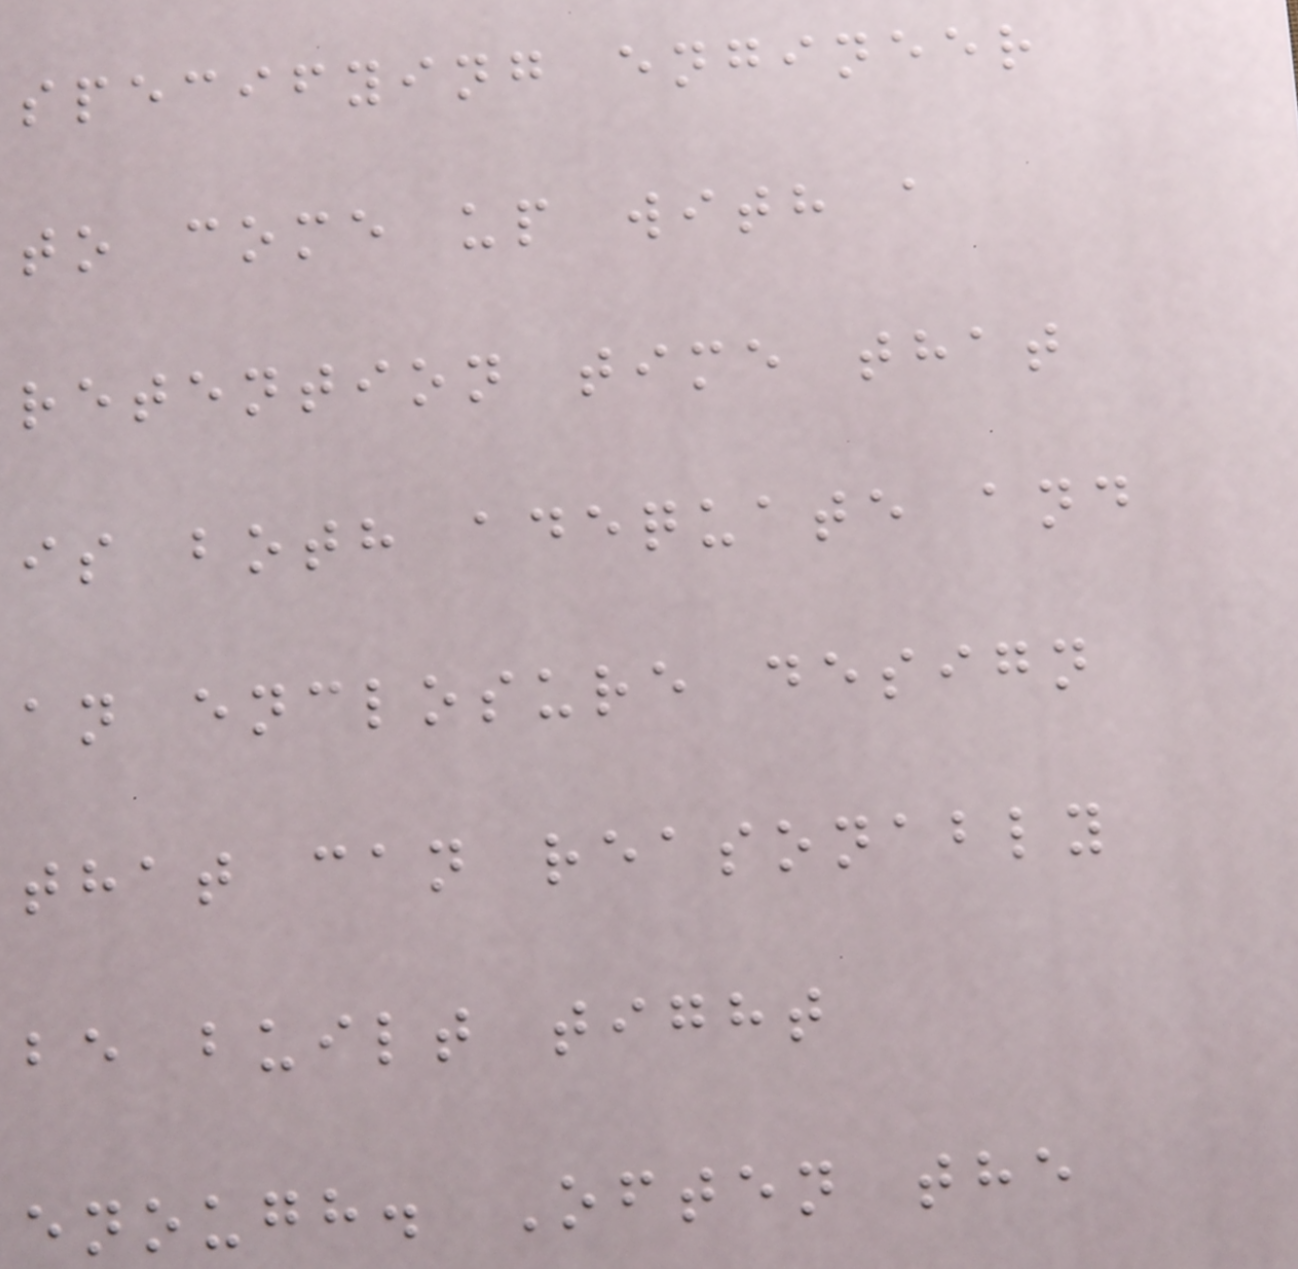specifying engineer
to come up with a
retention time that
is both adequate and
an enclosure design
that can reasonably
be built tight
enough. Often the
